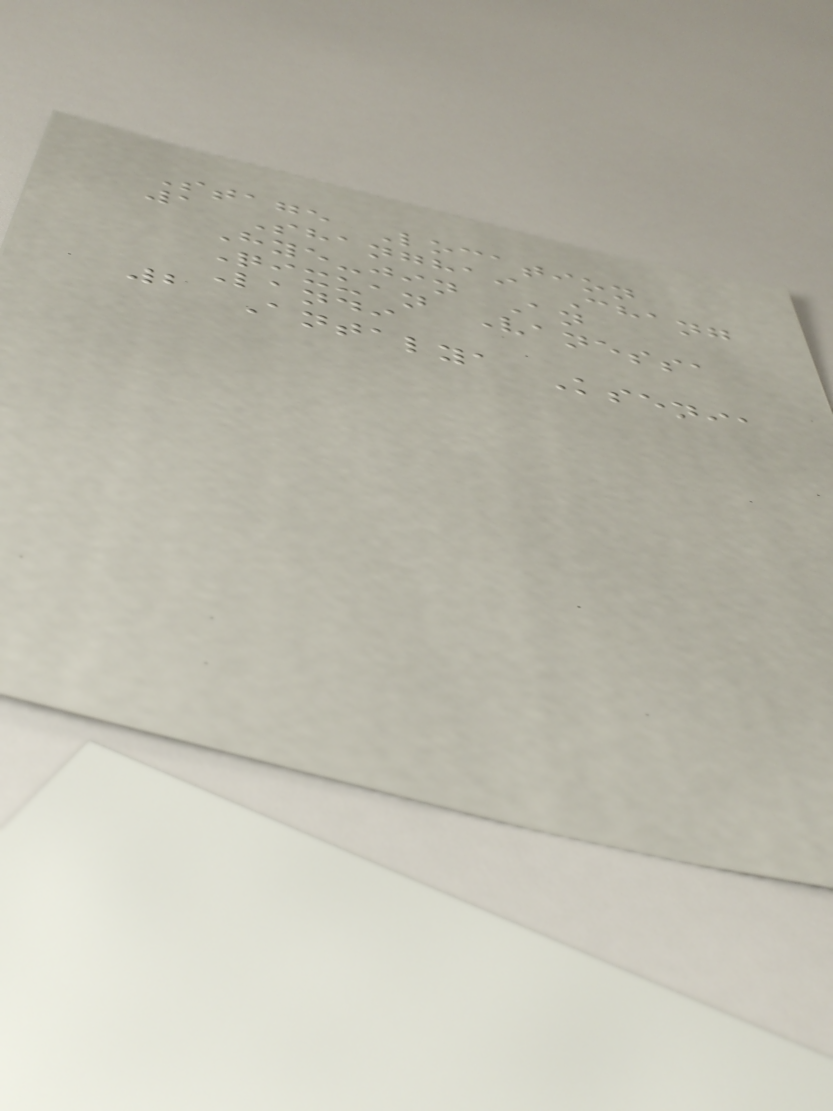Stage Location
1 Shanghai Chang
Hye-jin An
Qixuan Vanessa
Landi
2 Antalya Ksenia
